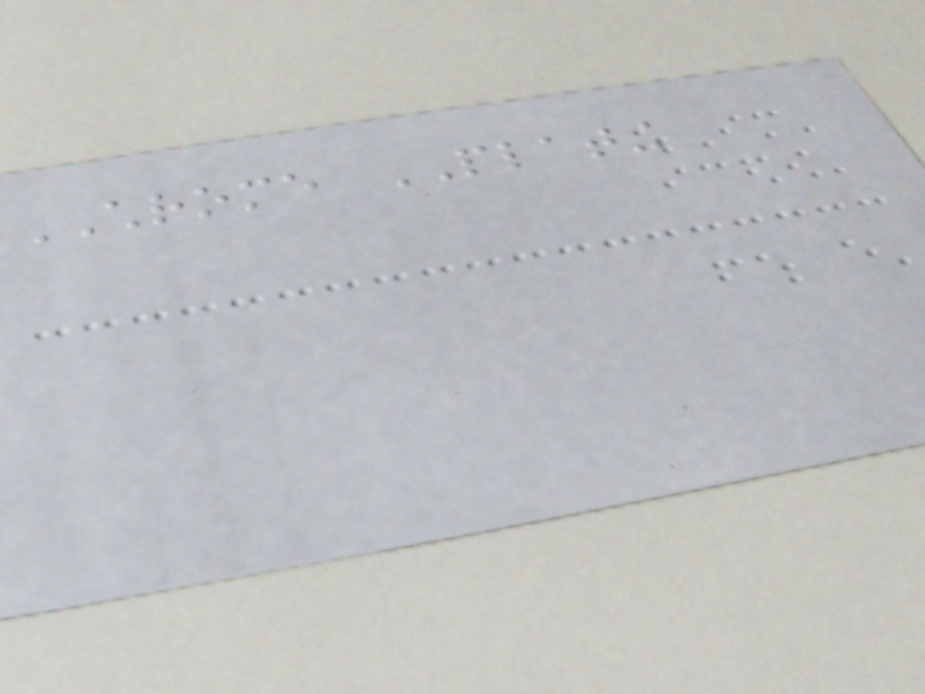CHROME PLATING
